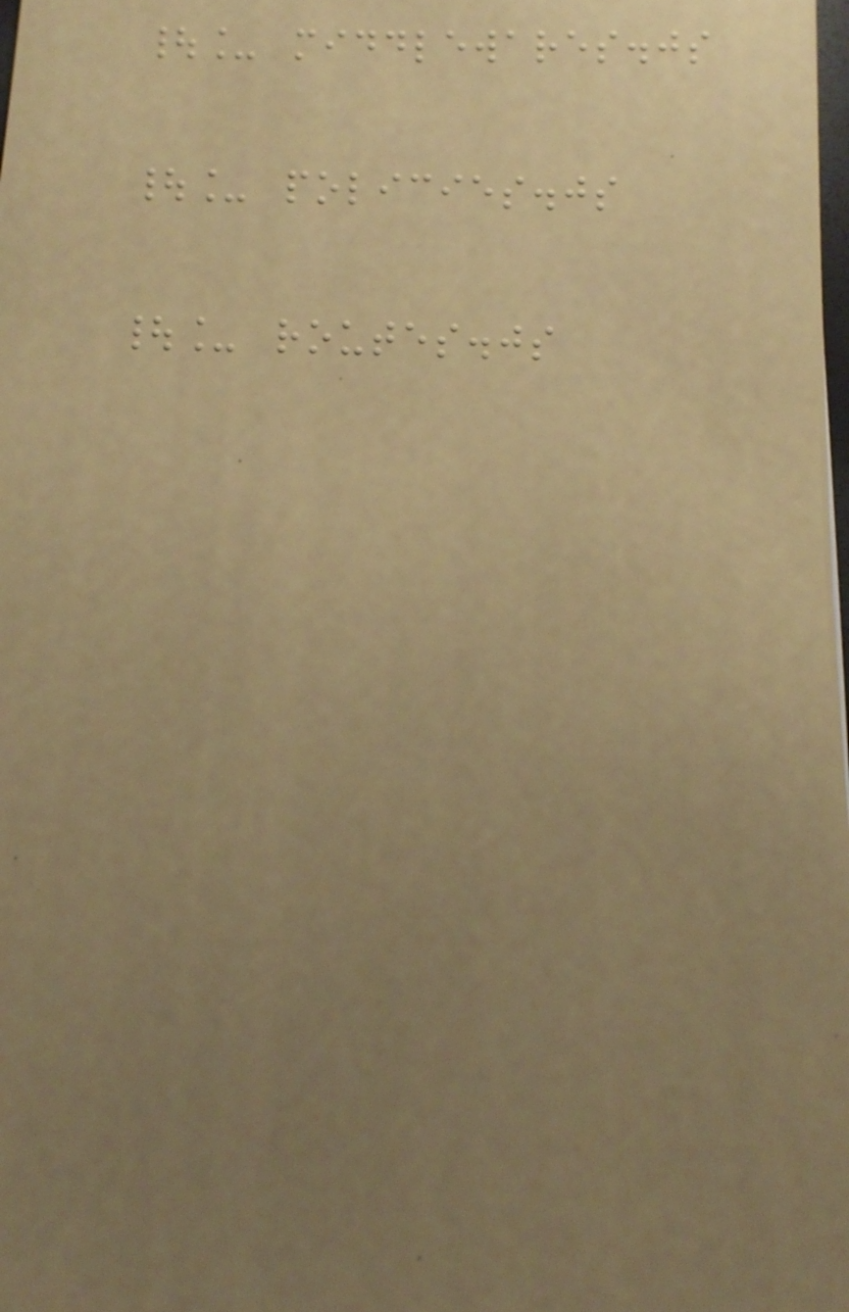|_ middlewares.js
|_ policies.js
|_ routes.js
